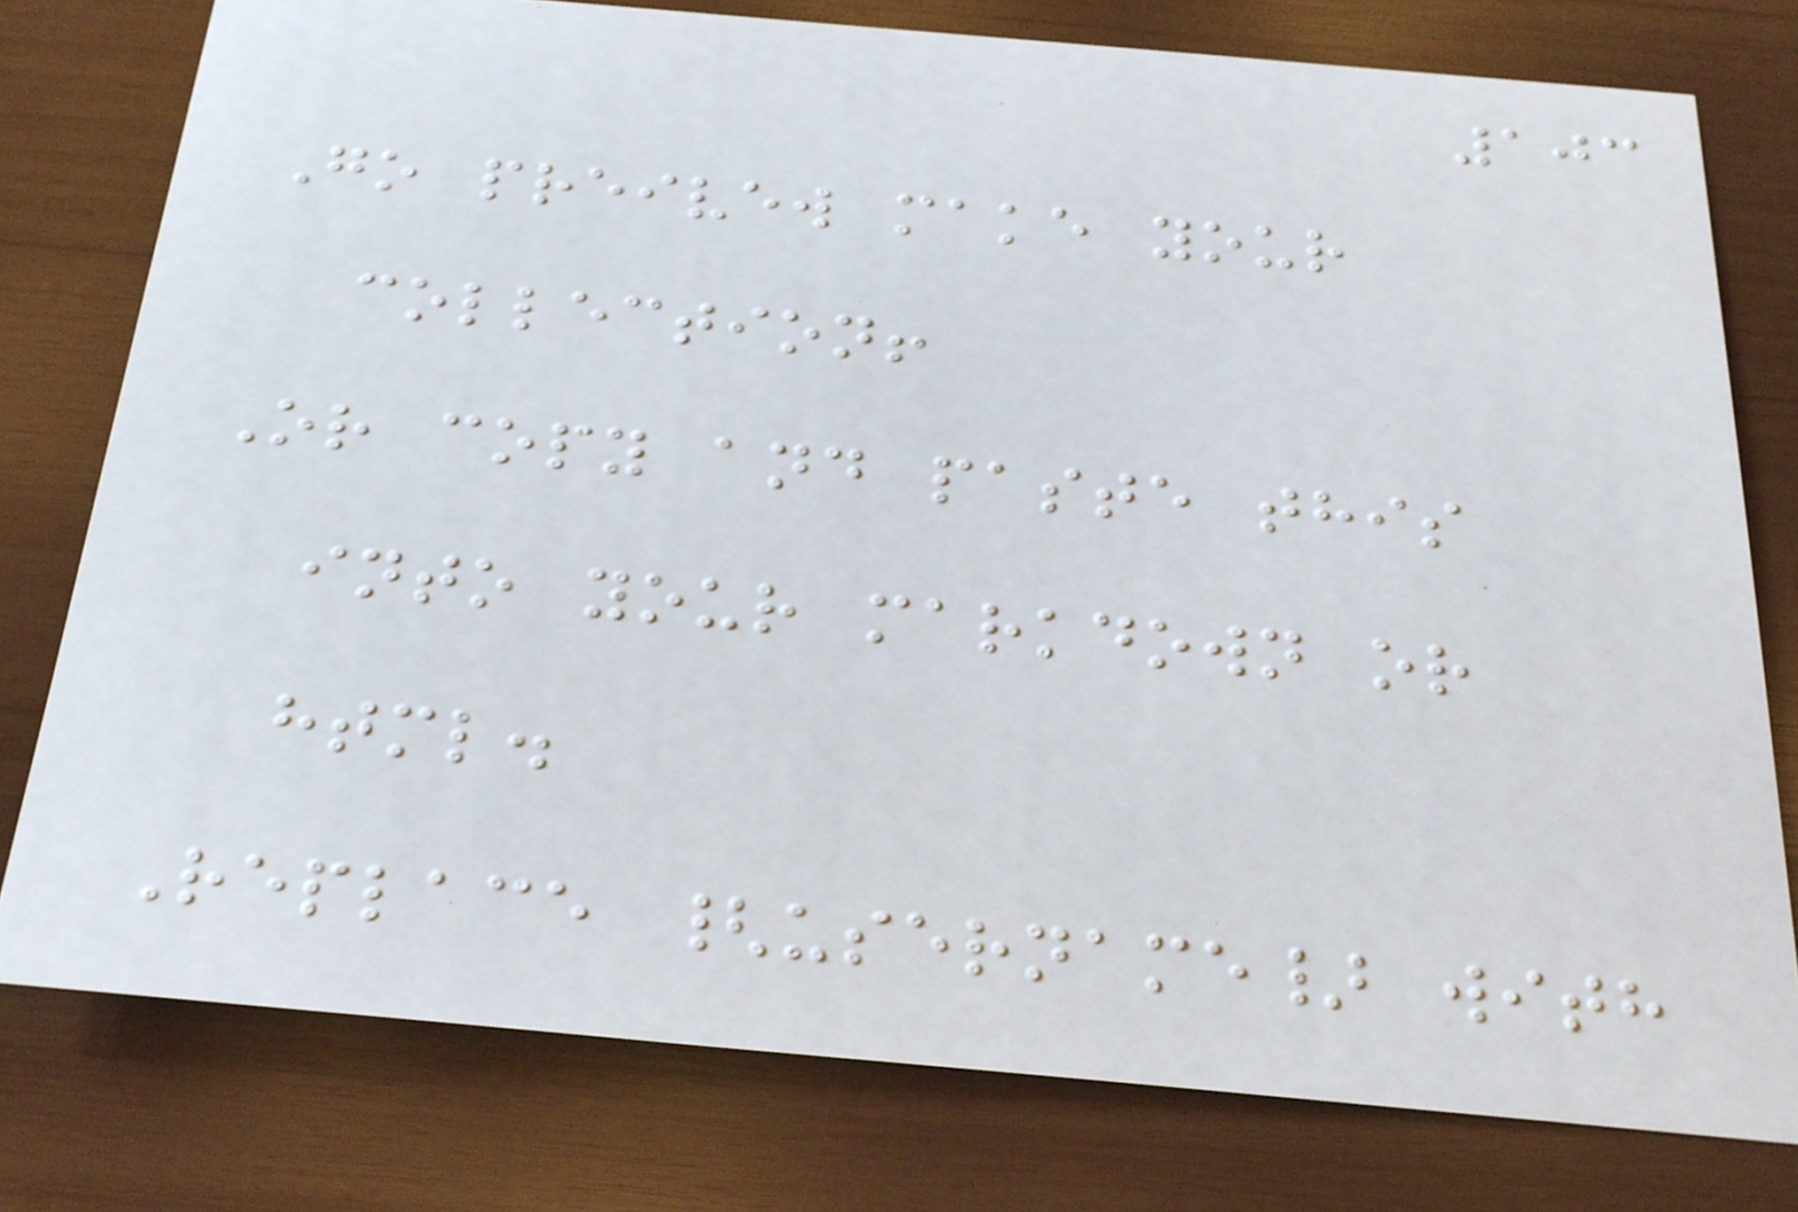103
Go preivew make your
collection!
Or copy and paste this
into your markdown or
html.
Replace {username} with
